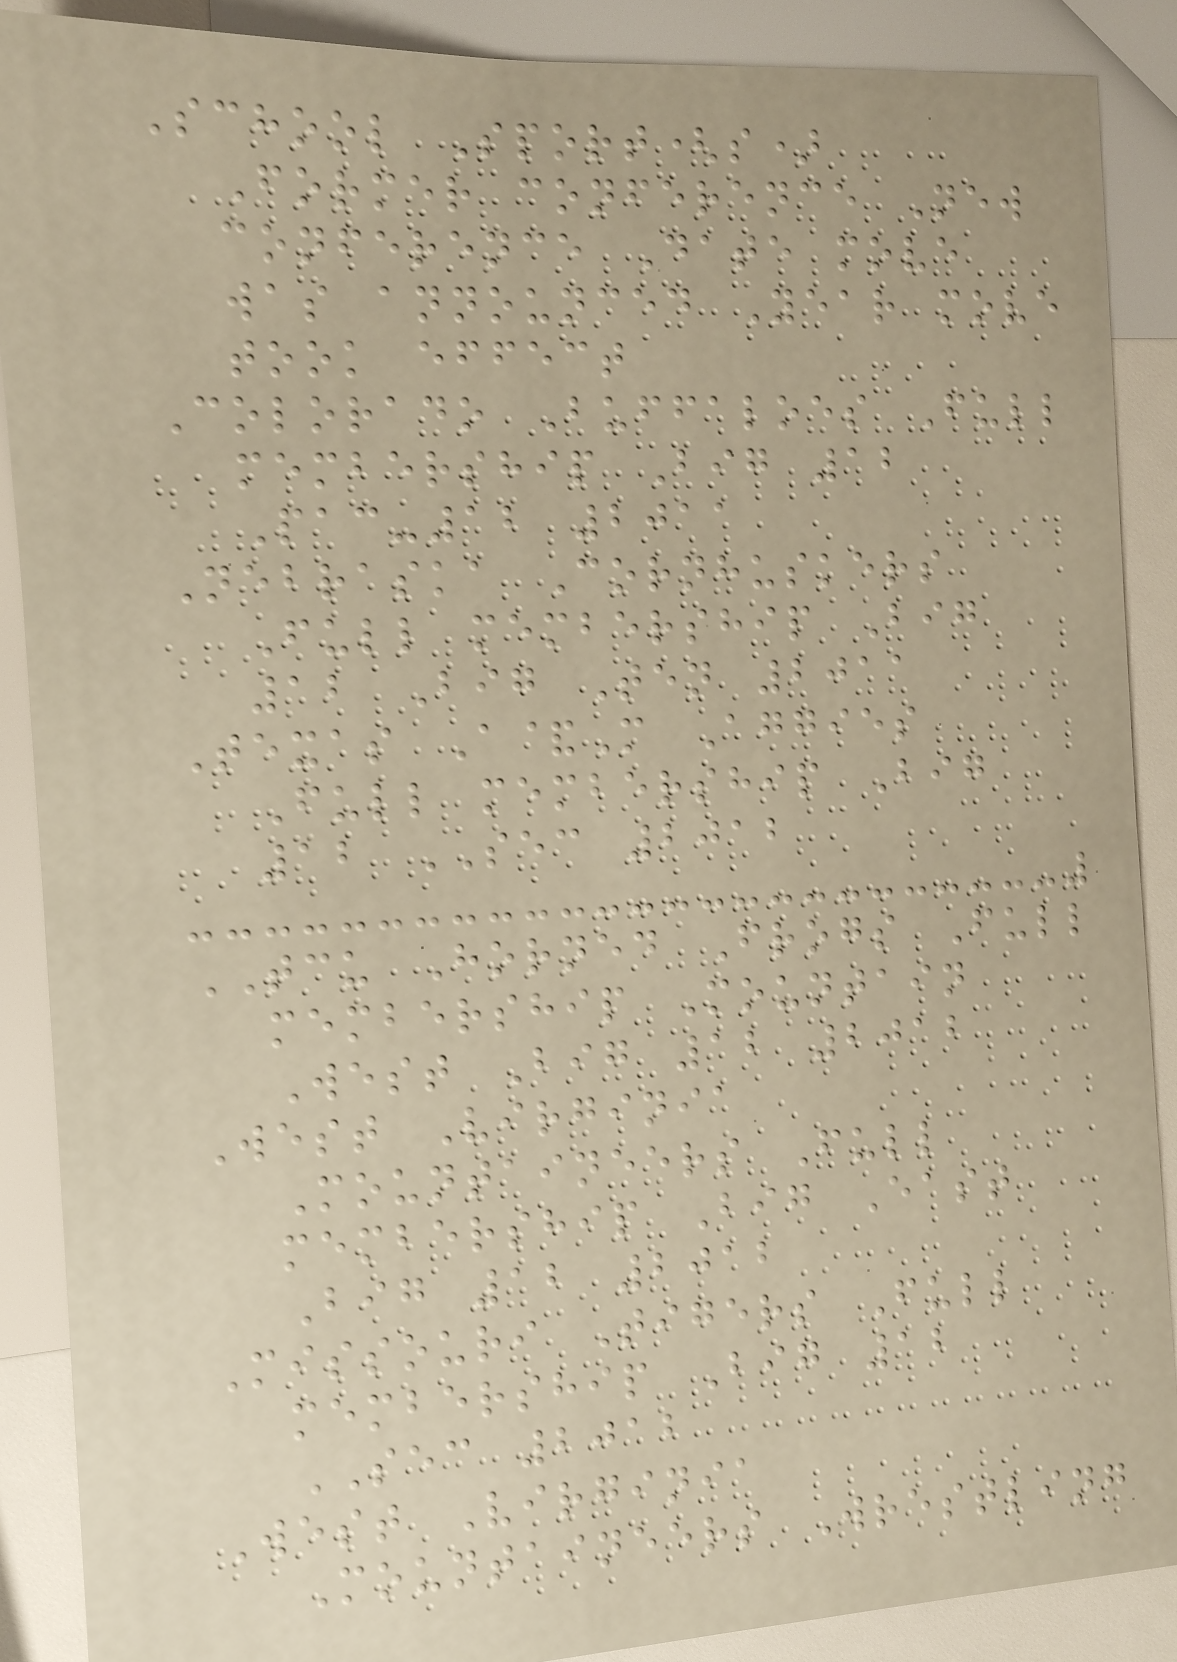School Sport(s)
Former conference New
conference Date move
was announced Year move
took effect
Colorado Buffaloes Full
membership Big 12
Pac-12 2011
Nebraska Cornhuskers
Full membership Big
12 Big Ten 2011
Texas A&M Aggies
Full membership Big
12 SEC 2012
TCU Horned Frogs Full
membership Mountain
West Big 12 2012
West Virginia
Mountaineers Full
membership Big East
Big 12 2012
Missouri Tigers Full
membership Big 12
SEC 2012
West Virginia
Mountaineers Wrestling
